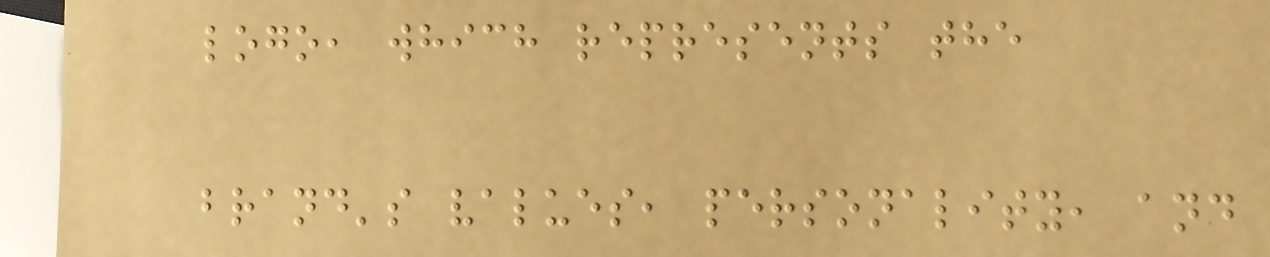logo, which represents the
brand's values, personality, and
